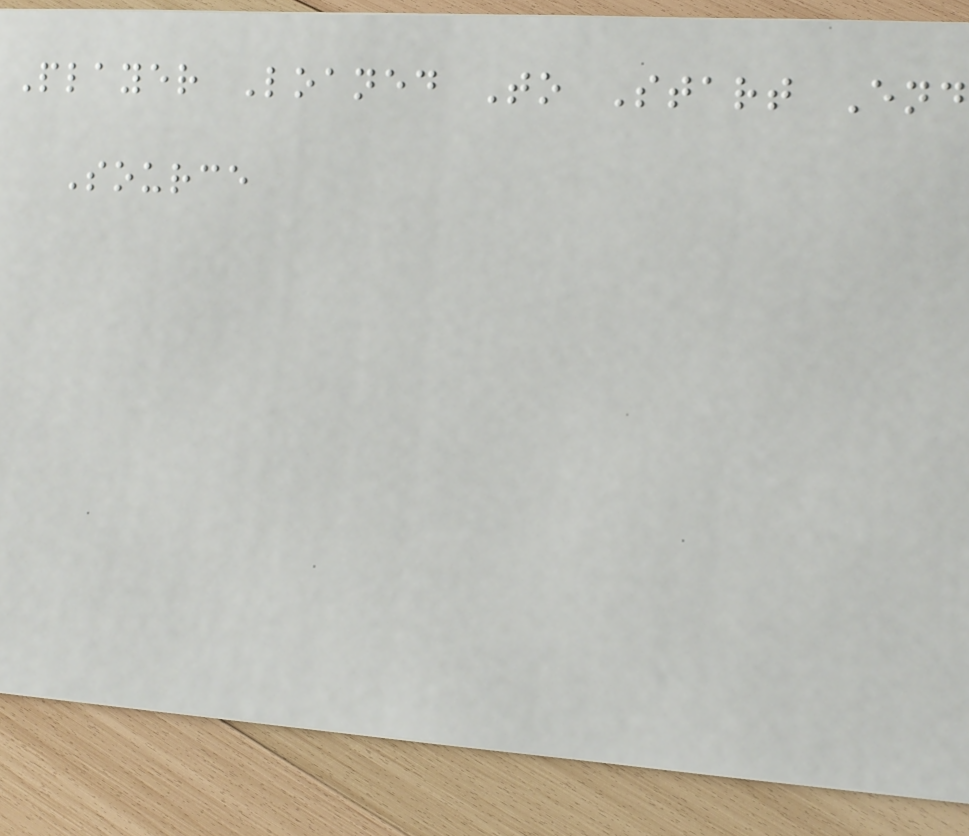Player Loaned To Start End
Source
